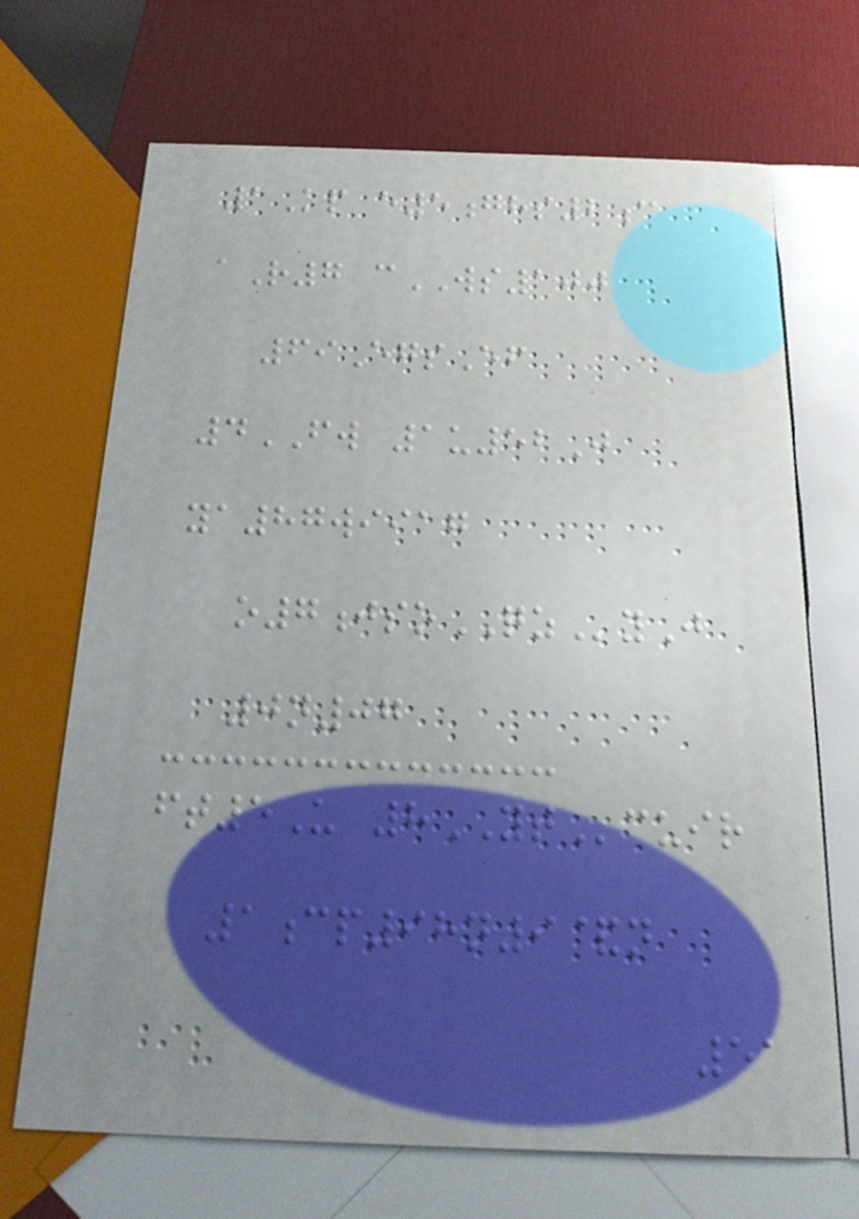1Kp e5ghs2c
aR7 cWS100
69EgsEf
4FW 1u52J
ya87wiiag
o7jsoQZyJ
0n07
ft5U 8YTcuir
1cp98n9&n
51
